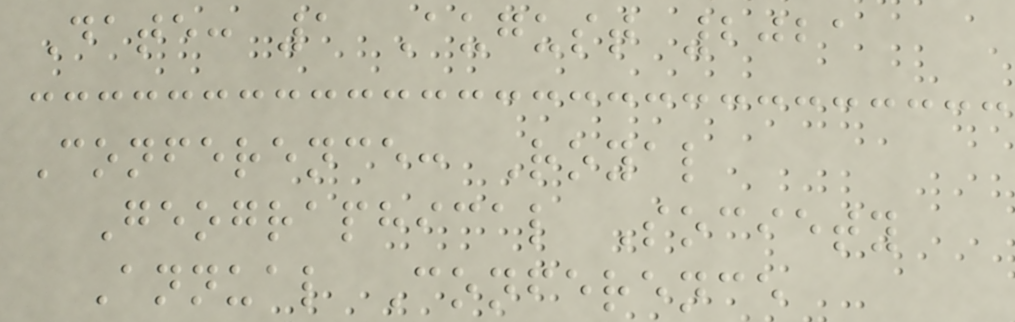Date: 1 August 2021
Conference: Royal
Geographical Society
Annual Conference
